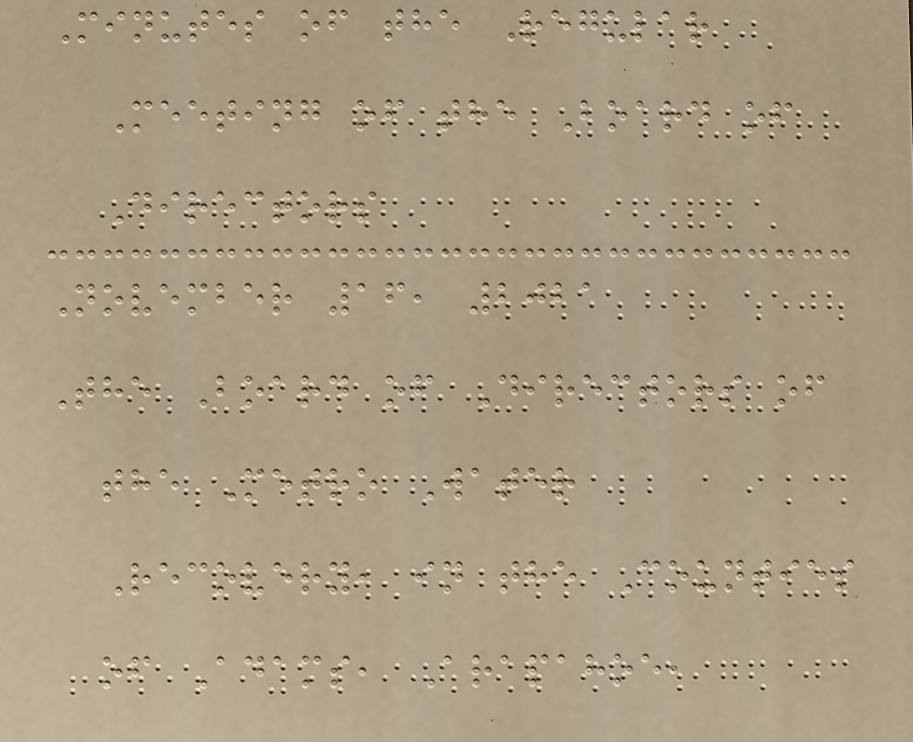Minutes of the Regular
Meeting of the Board of
Directors
November 16, 2021
The Board of Directors of
the Metro Water
Recovery, in the Counties
of Adams, Arapahoe,
